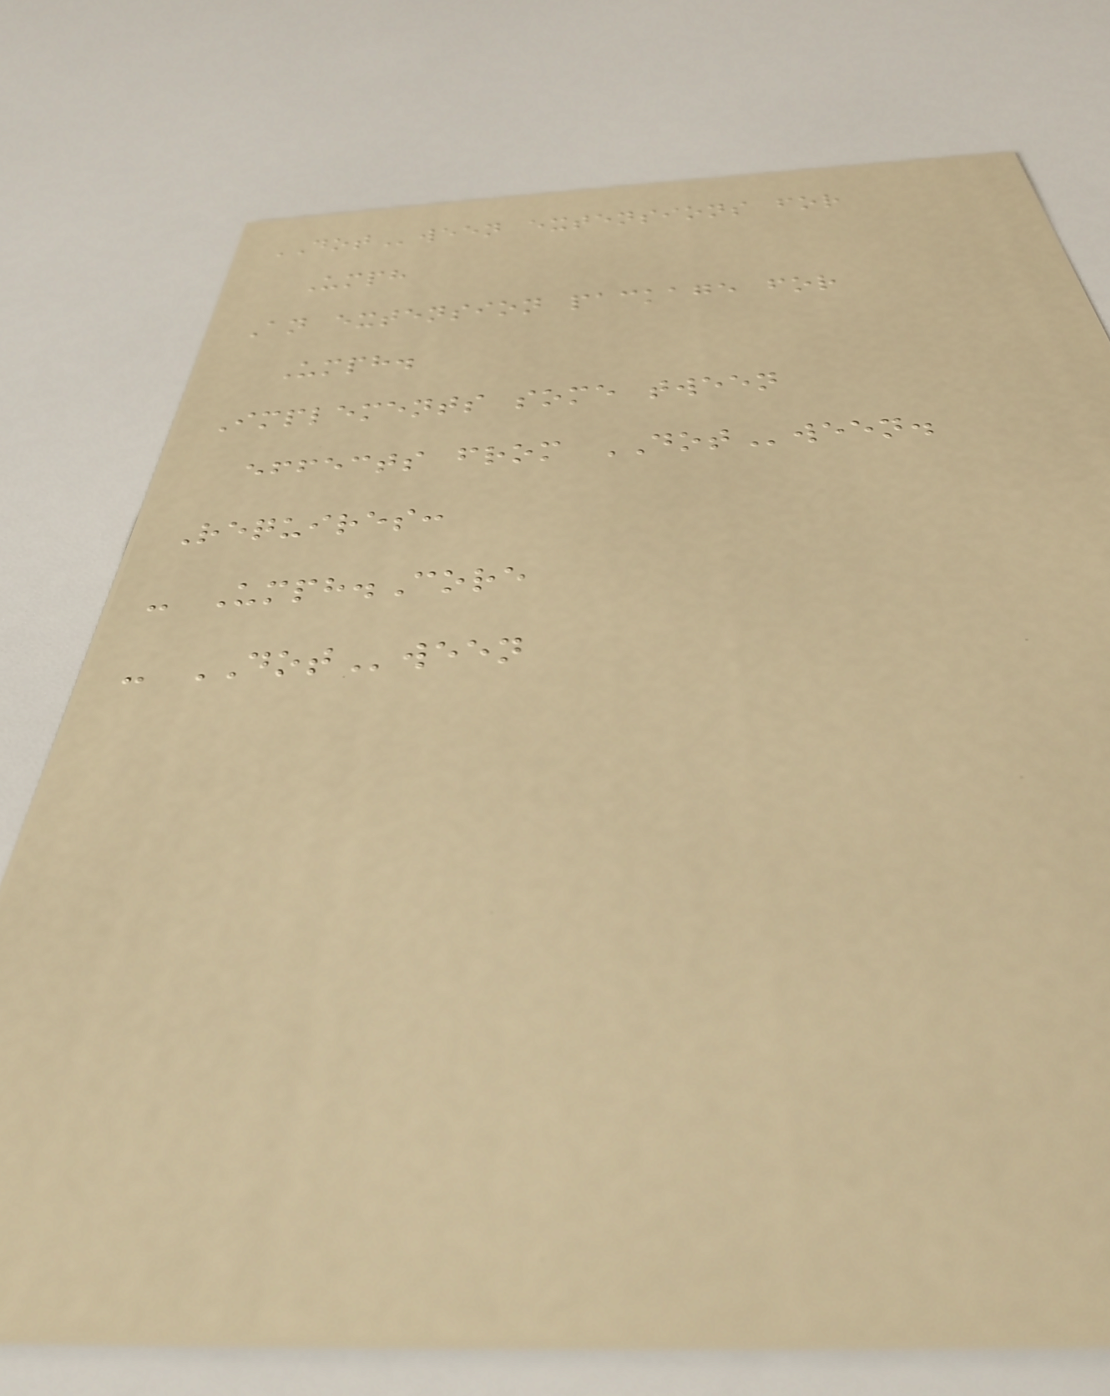DOTween extensions for
Umph
An extension package for
Umph.
Implements some tween
effects from DOTween.
Requires:
- Umph.Core
- DOTween
